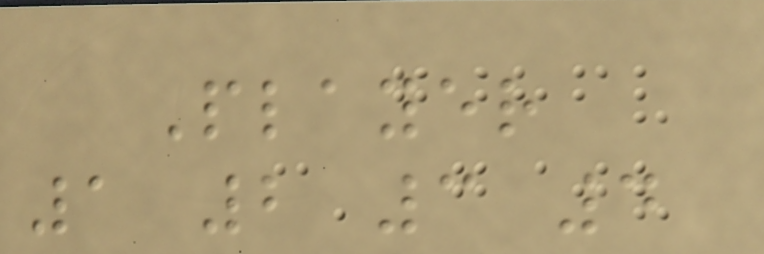Player
1 2 3 4
